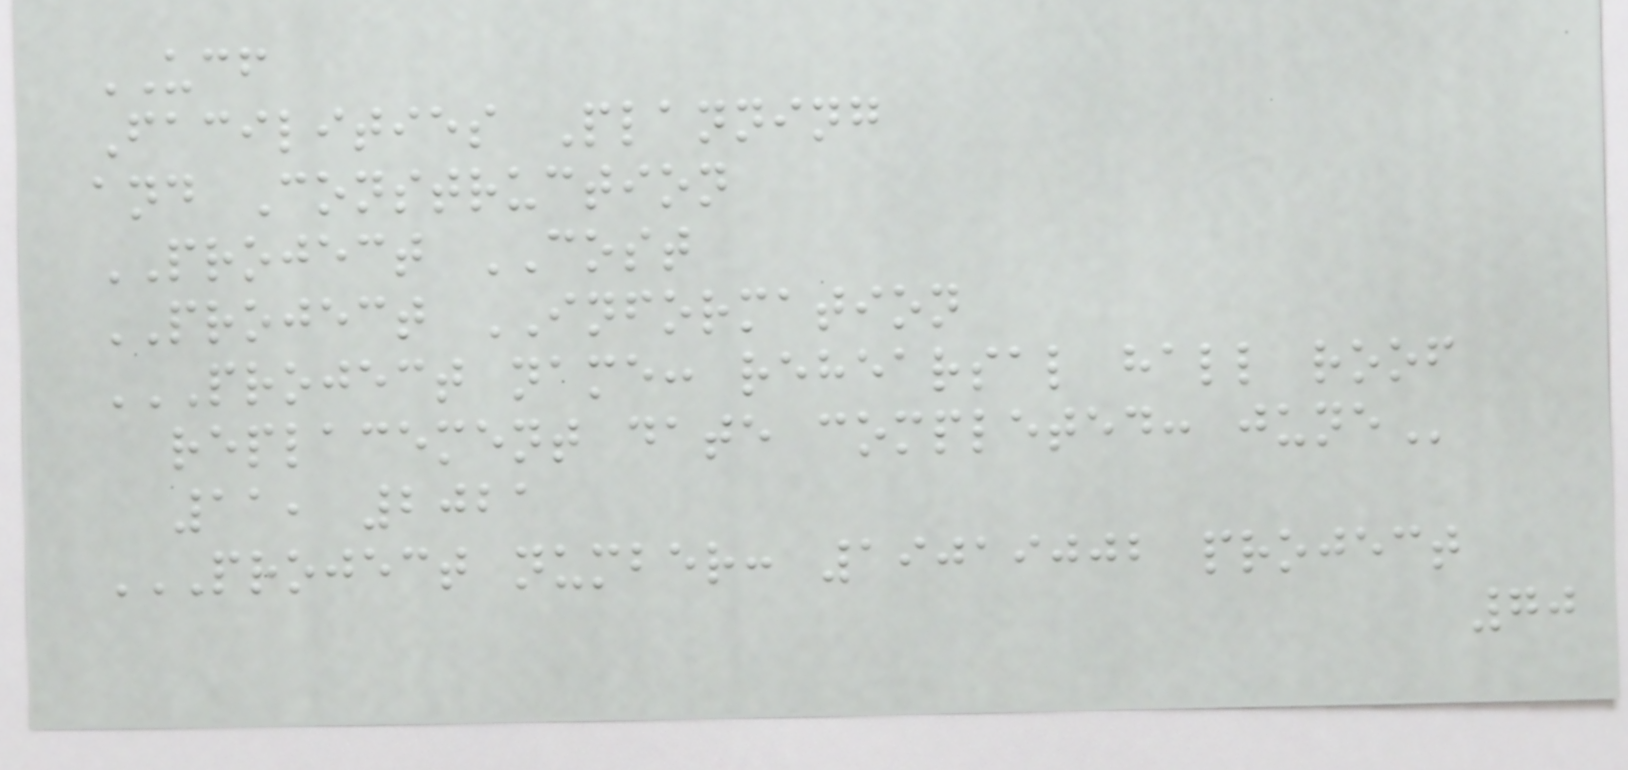UCF
Facilities Planning
and Construction
PROJECT COST
PROJECT INFORMATION
PROJECT NAME: REHEARSAL HALL ROOF
REPLACEMENT DATE COMPLETED: JUNE
11, 2021
PROJECT NUMBER: 19019002 PROJECT
70
